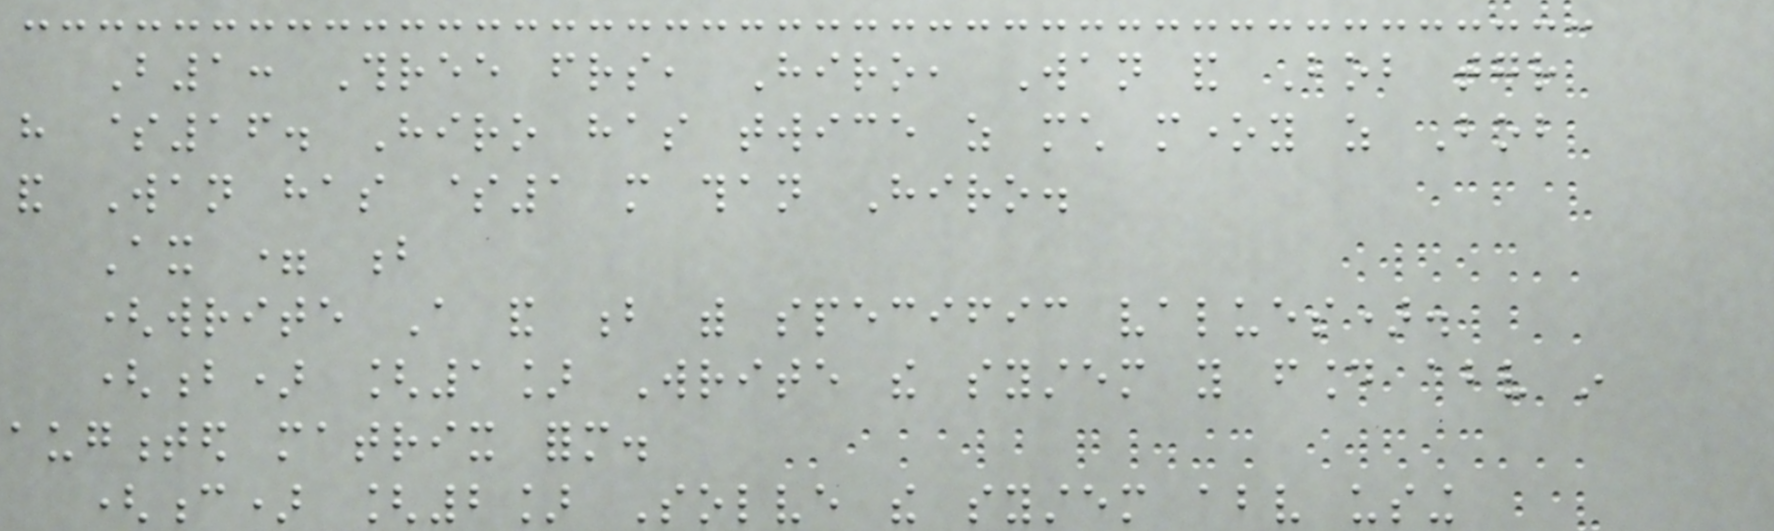B1: Three friends, Hiro, Wan and Bob together
have $16. Hiro has twice as much money as Bob
and Wan has $1 more than Hiro.
Ax = b
(write A and b with specific values).
(b) [1] Write the system you found above in
augmented matrix form.
(c) [2] Solve the system above using
